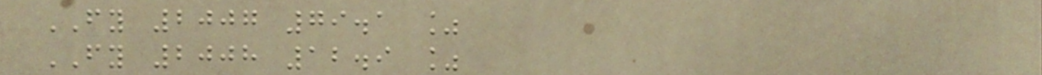FY 2007 79.1 %
FY 2008 12.9 %
